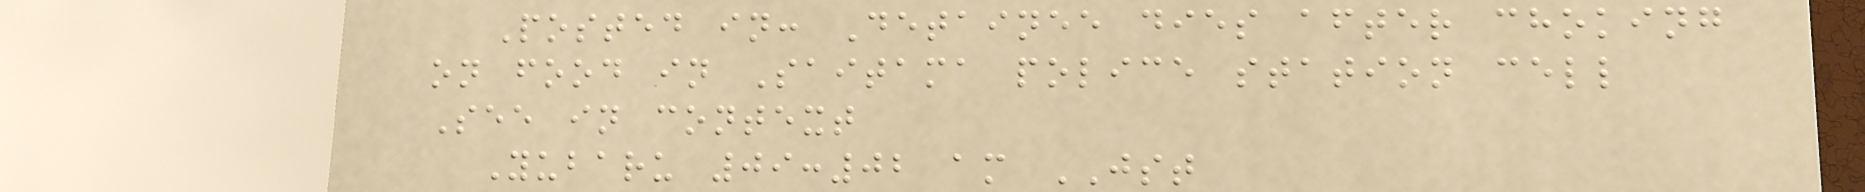Posted in: Detainee dies after choking
on food in Saitama police station cell
See in context
Yubaru 09:02 am JST
